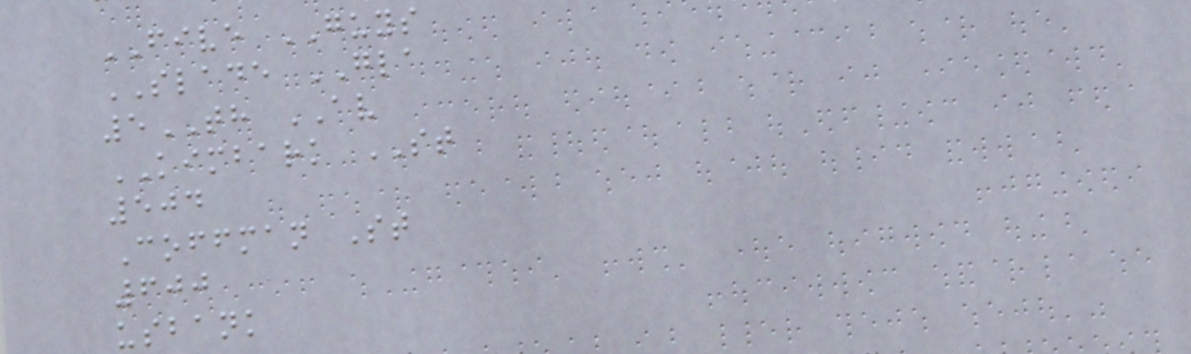FIVE GUYS
SLADE GLA
5TH AV
KIMBARK ST
504
Coffman St
600
usbank
